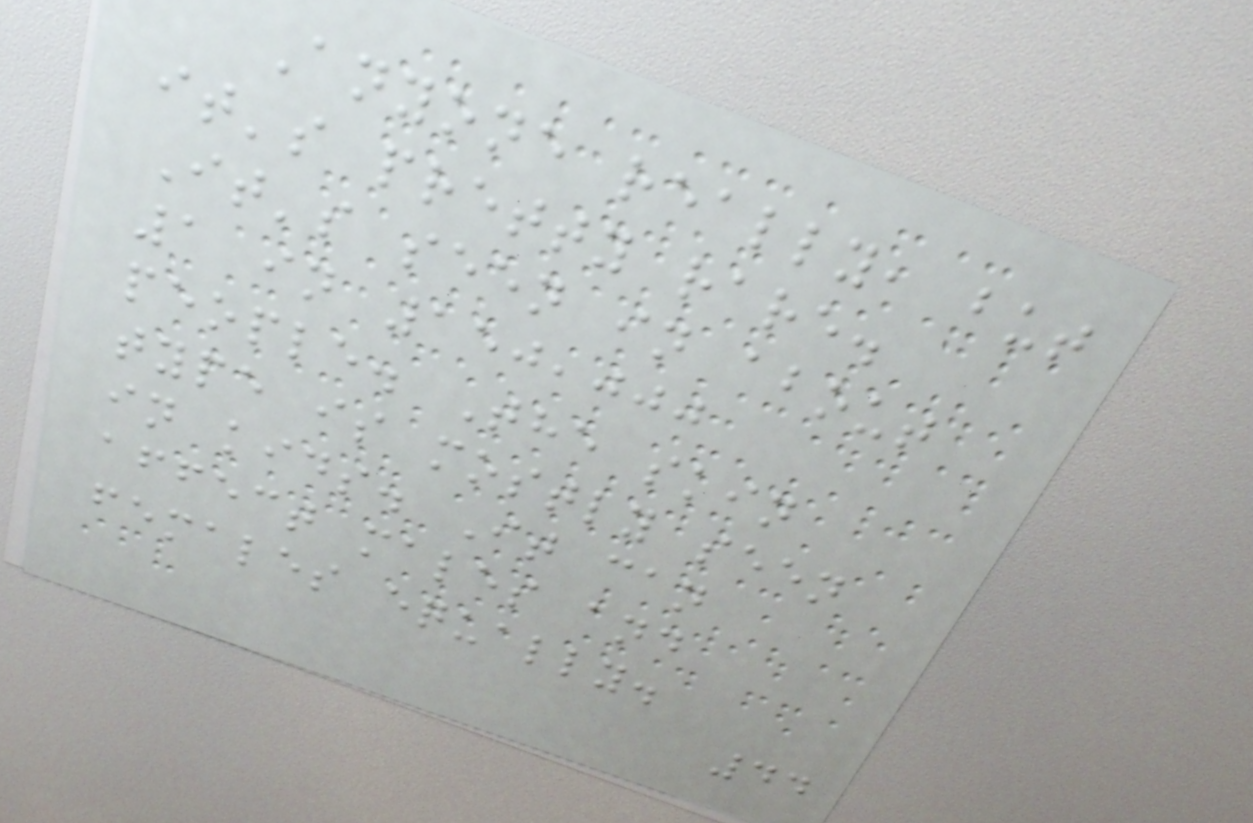Anyone really, but
it's pretty rare.
It's seen in about
1 in 150,000
people. The skin
type is mostly seen
in kids. It can
affect males and
females equally.
44
